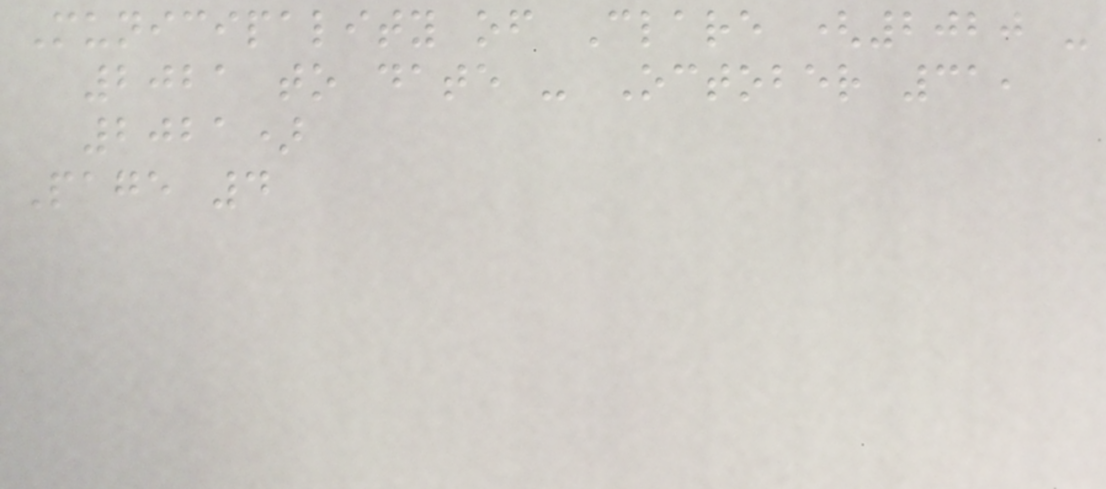Municipality of Clare (2020 -
2021 to date - October 31,
2021)
Page 4
